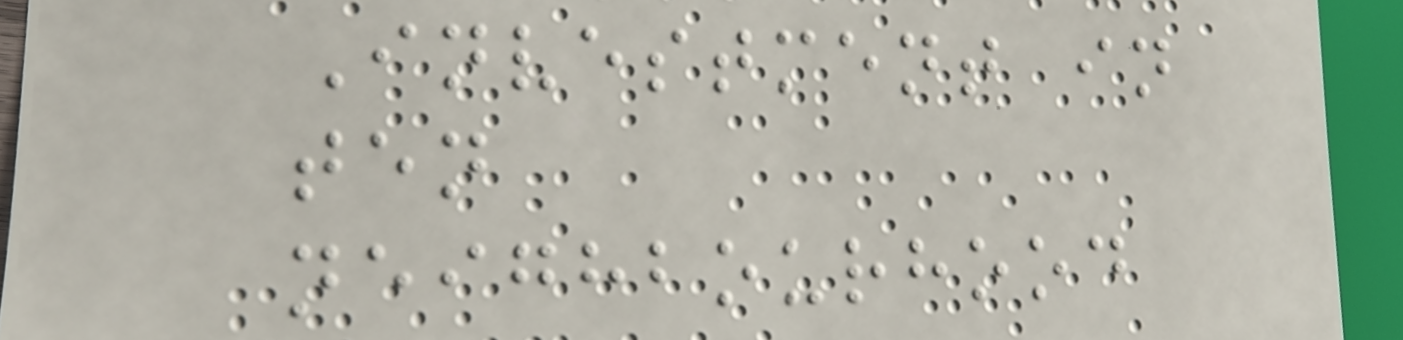Investment in
ten
neighbourhood
